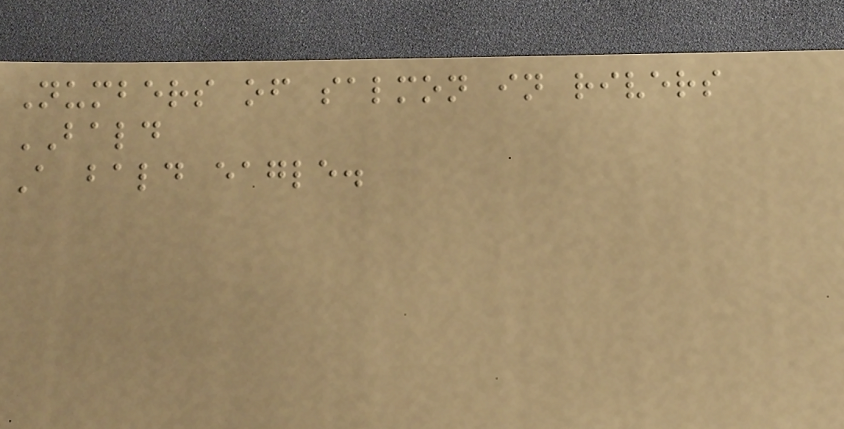Numbers of salmon in rivers
BALD
A bald eagle.
